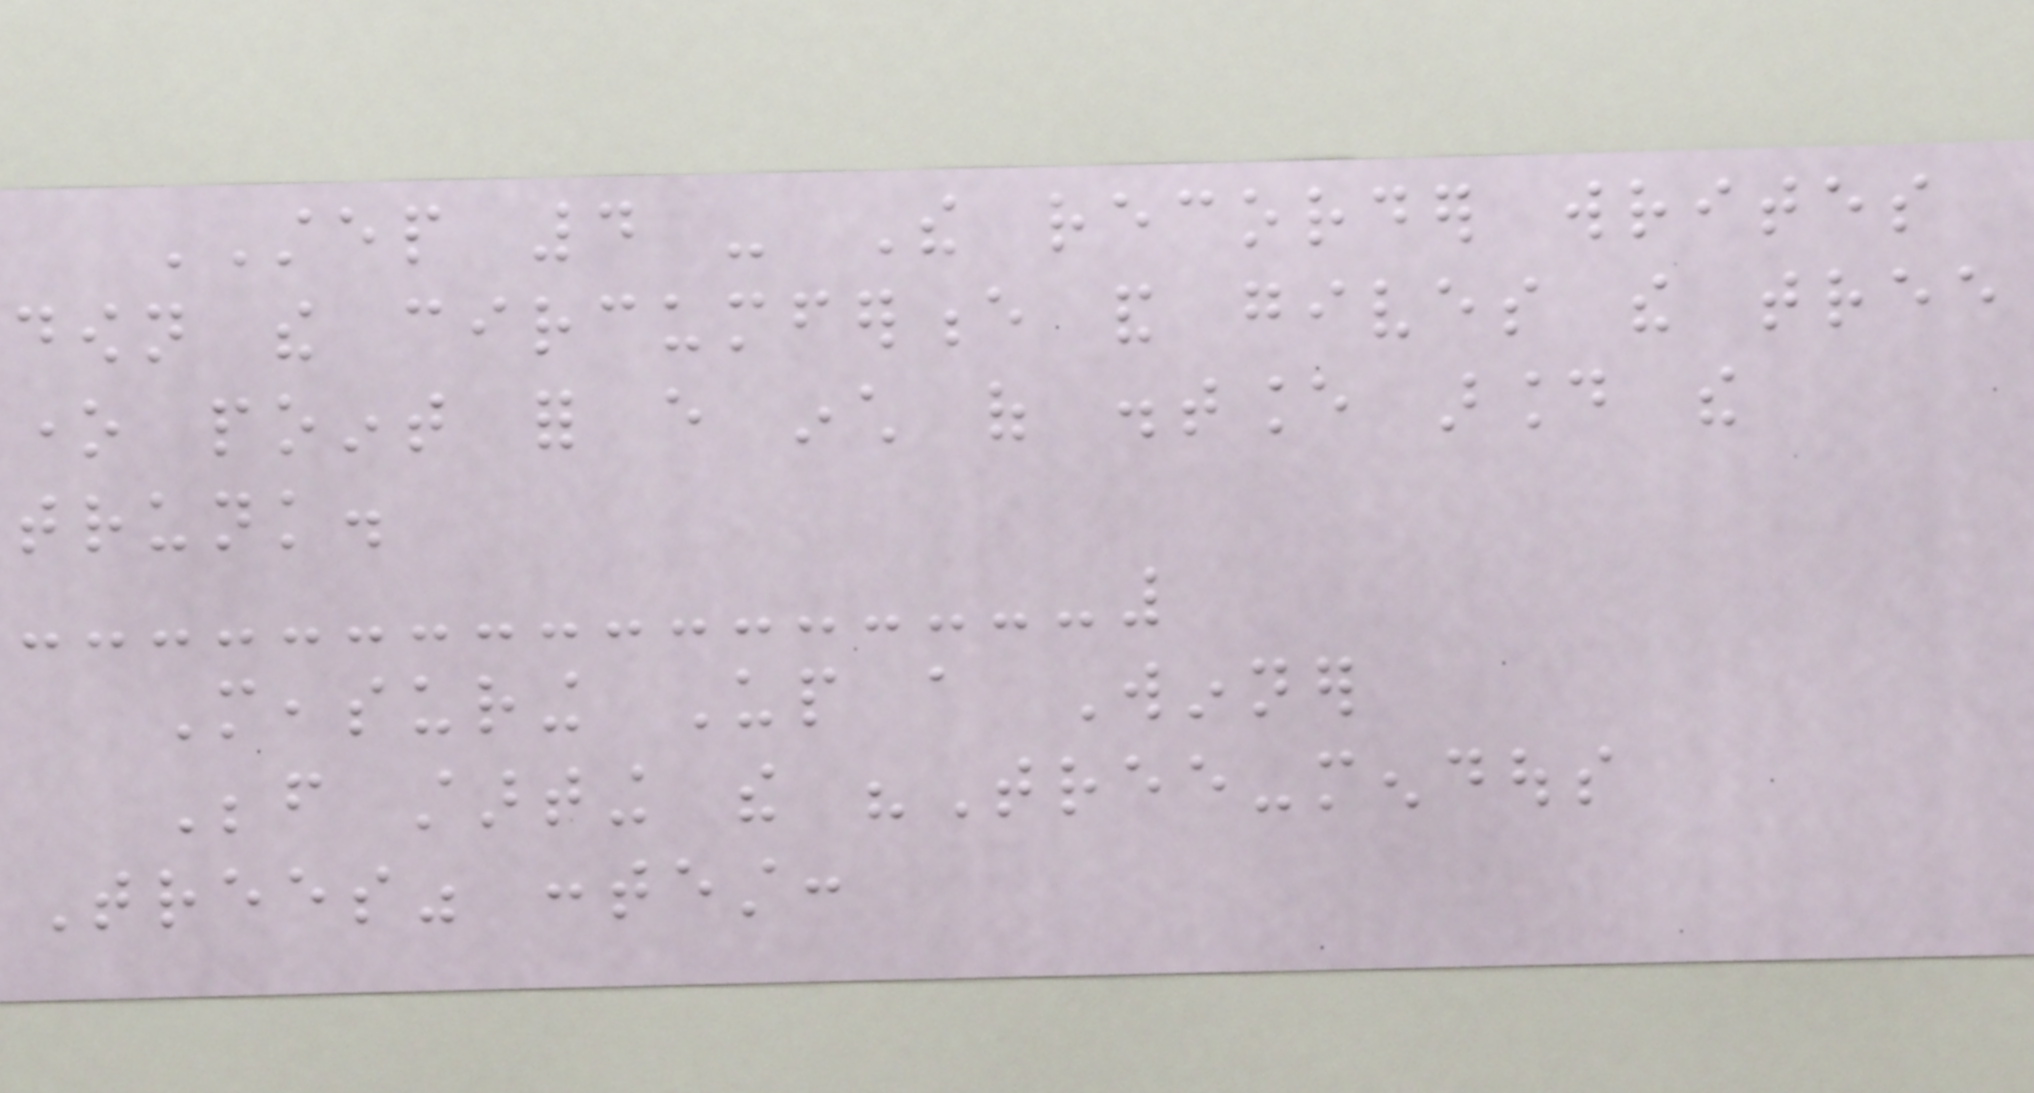STEP 4 - The recorder writes
down the circumference and gives the tree
one point for every inch of distance around the
trunk.
Measuring Up a Winner
Before starting the "Tree-mendous
Trees" contest:
